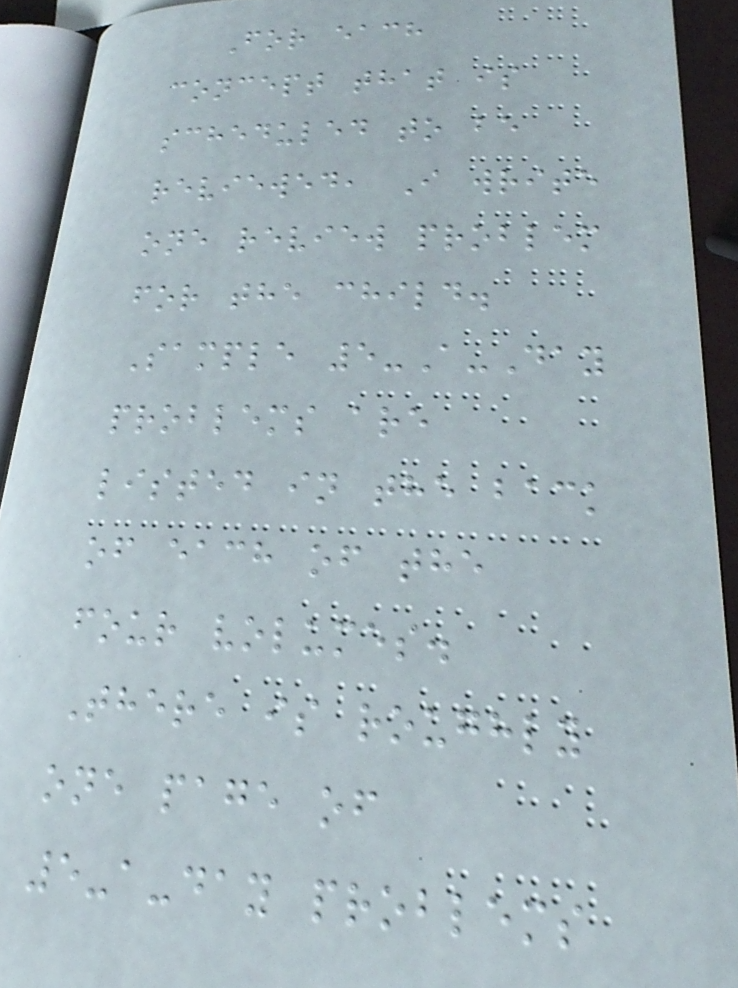For each
concept that is
scheduled to be
reviewed, I write
one review problem
for the child.
Sample 5-A-Day
problems are
listed in the back
of each of the
four volumes.
There is roughly
one page of
5-a-day problems
